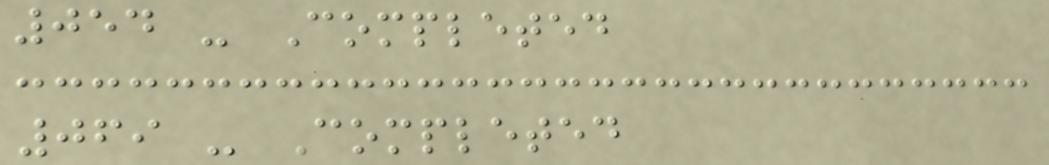054 - Completed
069 - Completed
